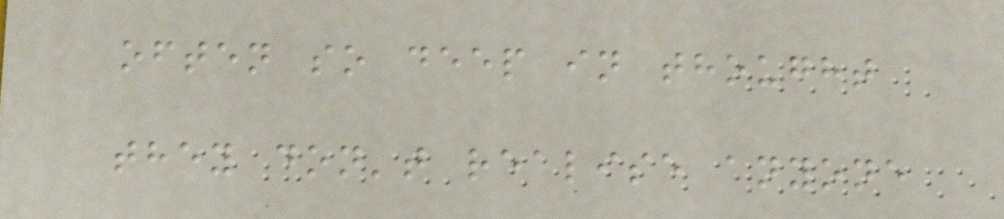often so deep in thought
they don't realise anyone
